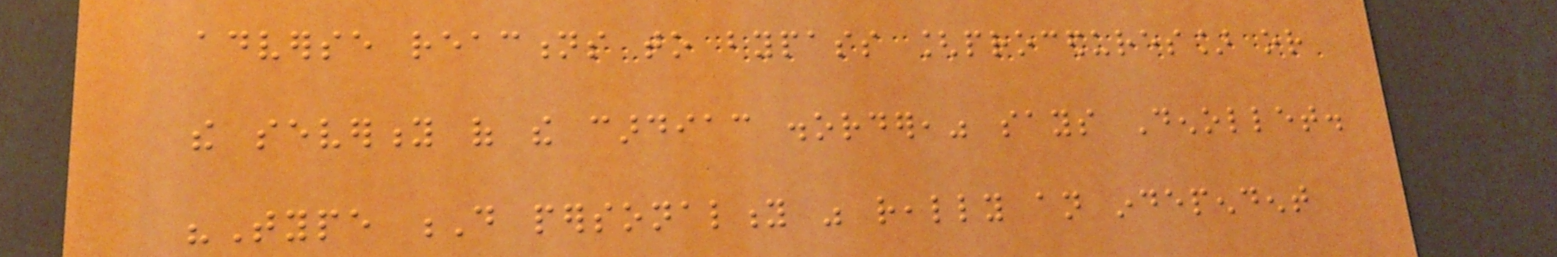adverse reactions to bypass [procedures] or
the severity of the cardiac disorder," says Denollet.
"Type D personality was really an independent
